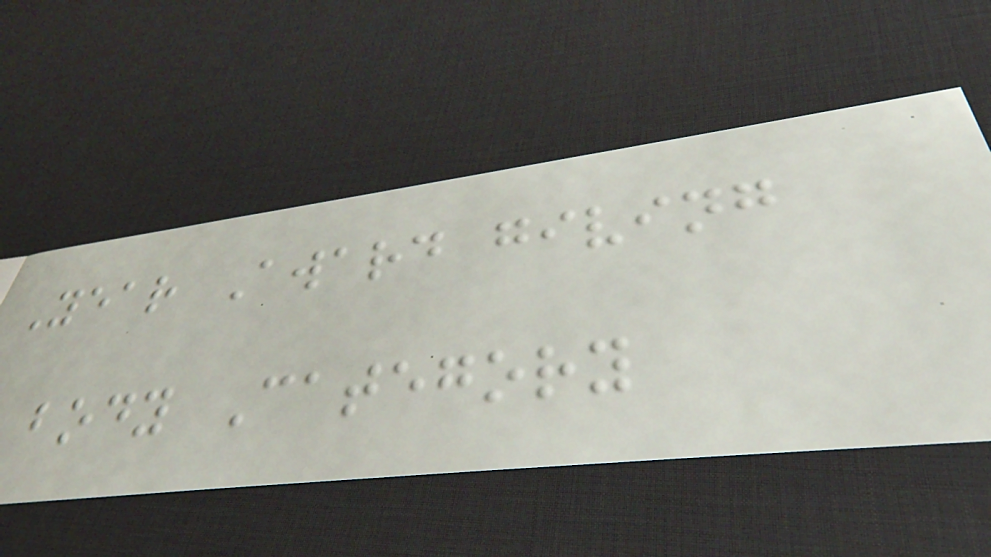Year Award giving
body Category
